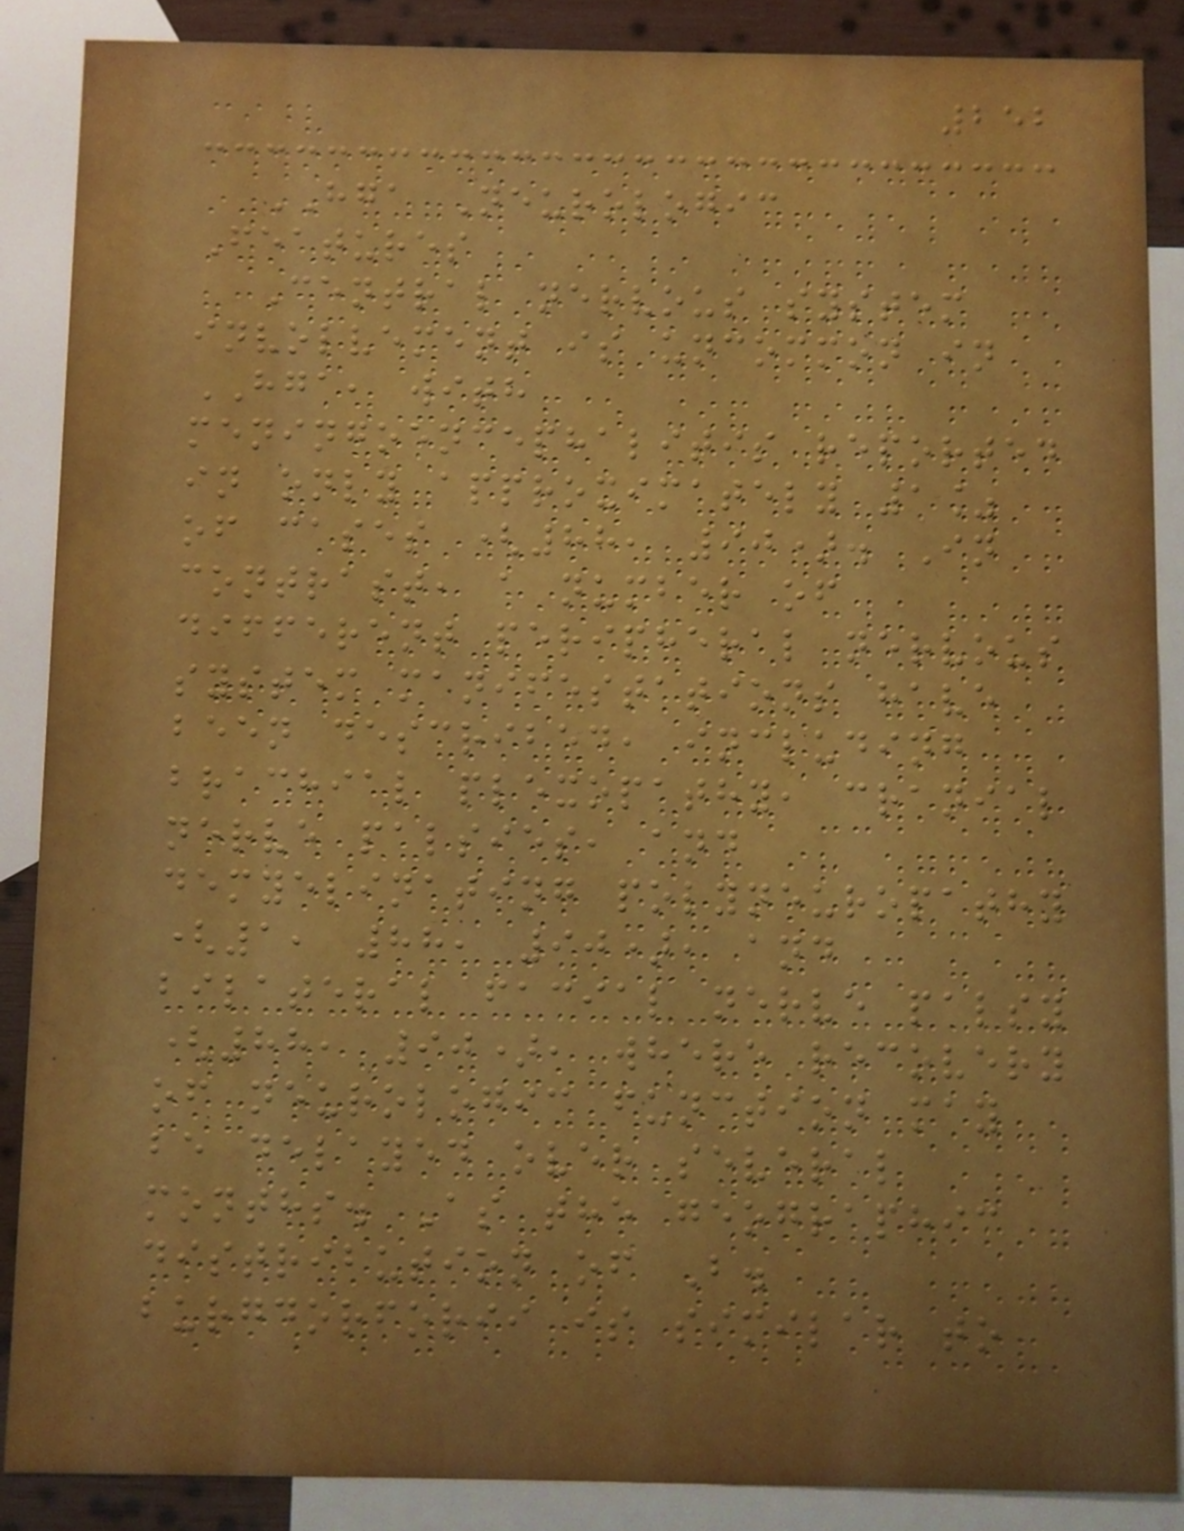252
HGA Neurologic
Features
Central nervous system
involvement is uncommon in
HGA, with
meningoencephalitis reported
in only approximately 1%
of cases (88, 90). In
contrast, a number of
different peripheral nervous
system manifestations have
been described, including
brachial plexopathy, cranial
nerve palsies, and
demyelinating polyneuropathy
(1, 88, 90), and
bilateral facial nerve palsy
(88, 90), where recovery
of neurologic function may
be delayed over several
months. As the geographic
distribution of B.
burgdorforii is similar to
